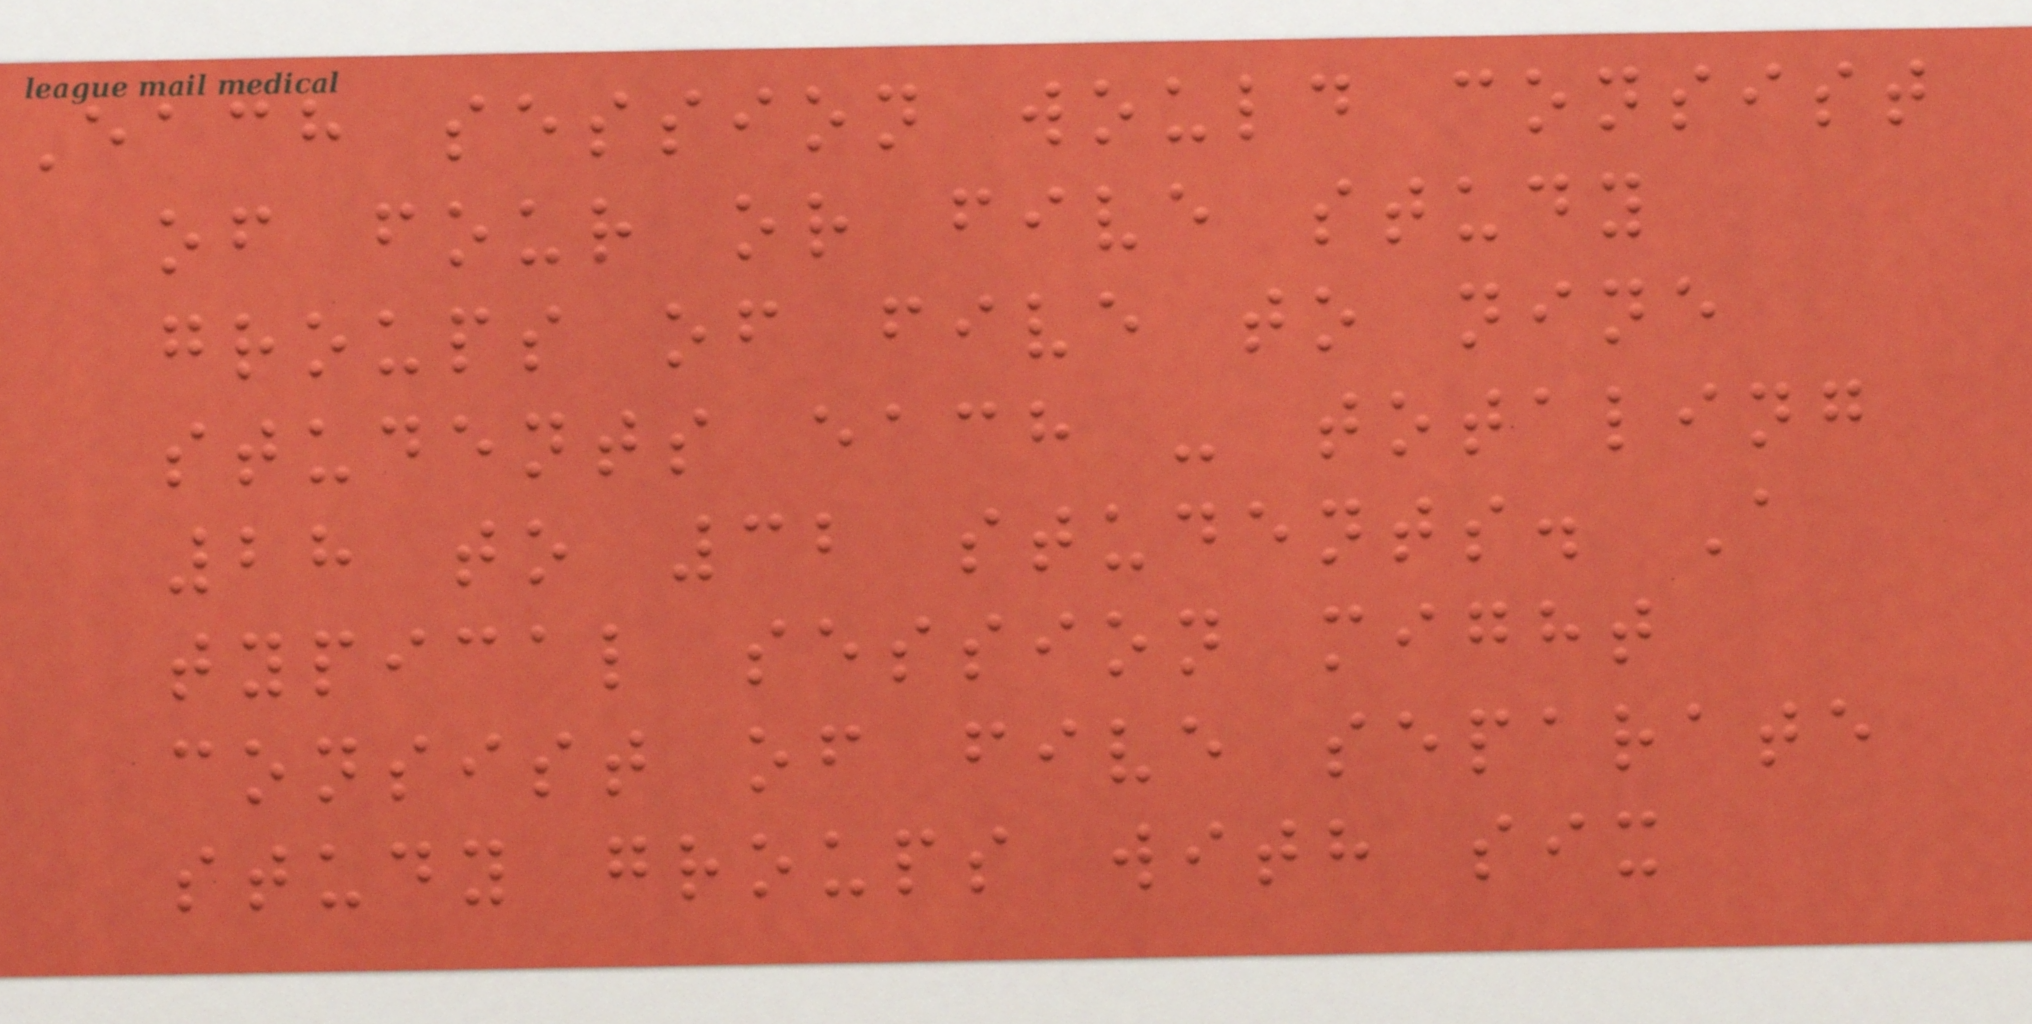Each session would consist
of four or five study
groups of five to nine
students each - totaling
28 to 32 students. A
typical session might
consist of five separate
study groups with six
